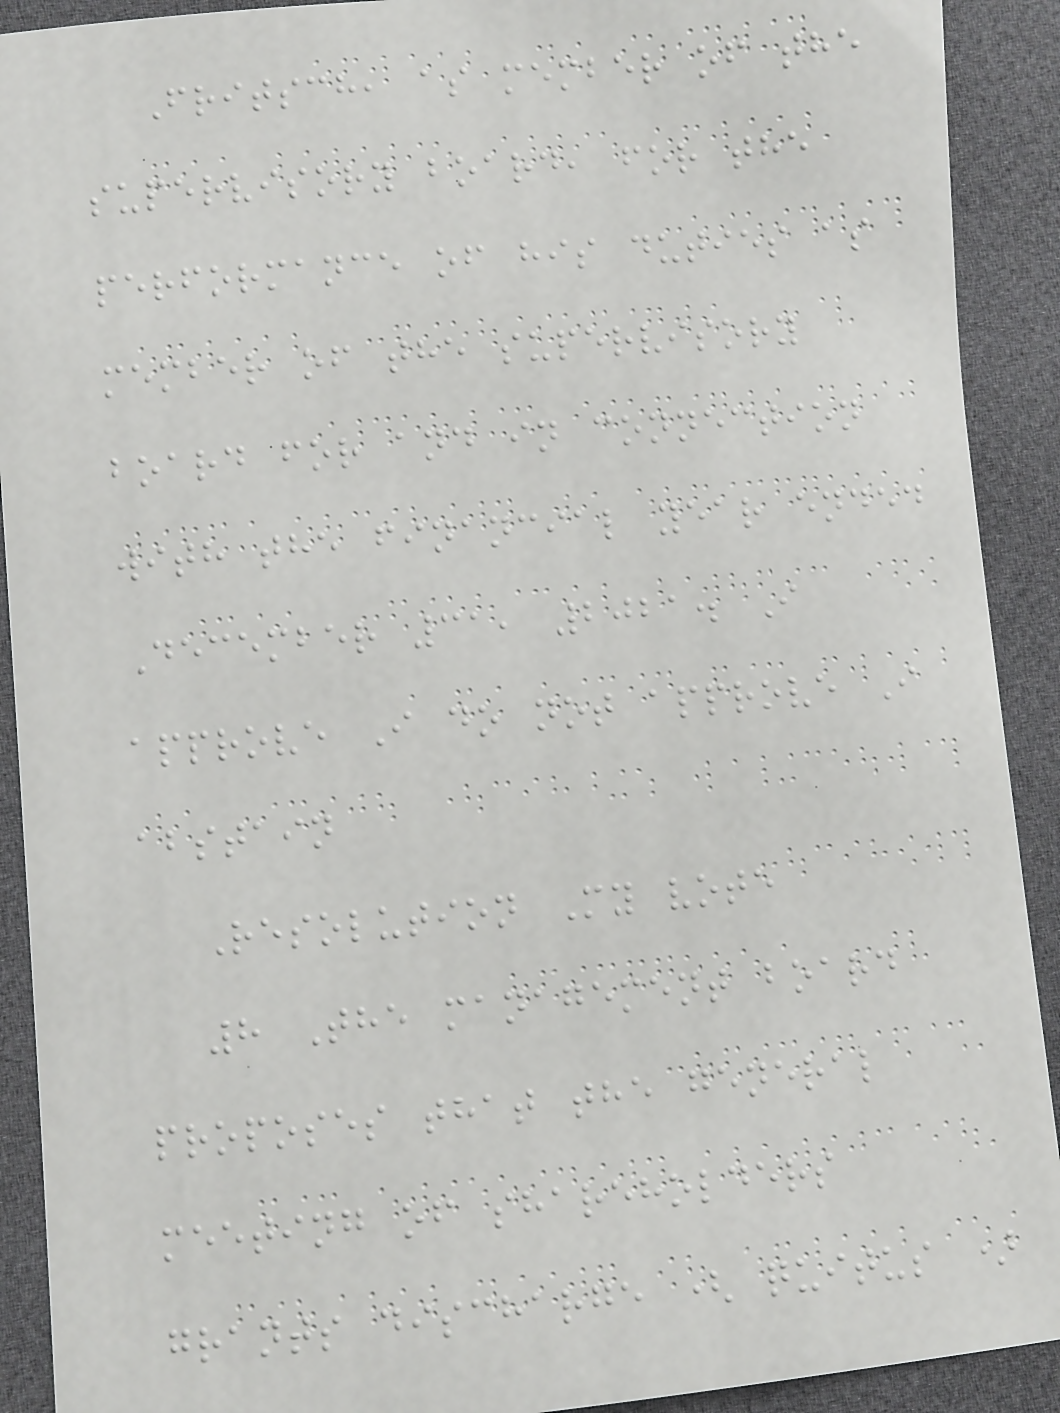Fritsch, as member of the
supervisory board, for the
performance of his duties as
member of the supervisory
board for and in connection
with the financial year ended
December 31, 2021. I
approve I do not approve I
abstain
Resolution My vote
8 The management board
proposes that the general
meeting of shareholders
grants discharge ( quitus )
